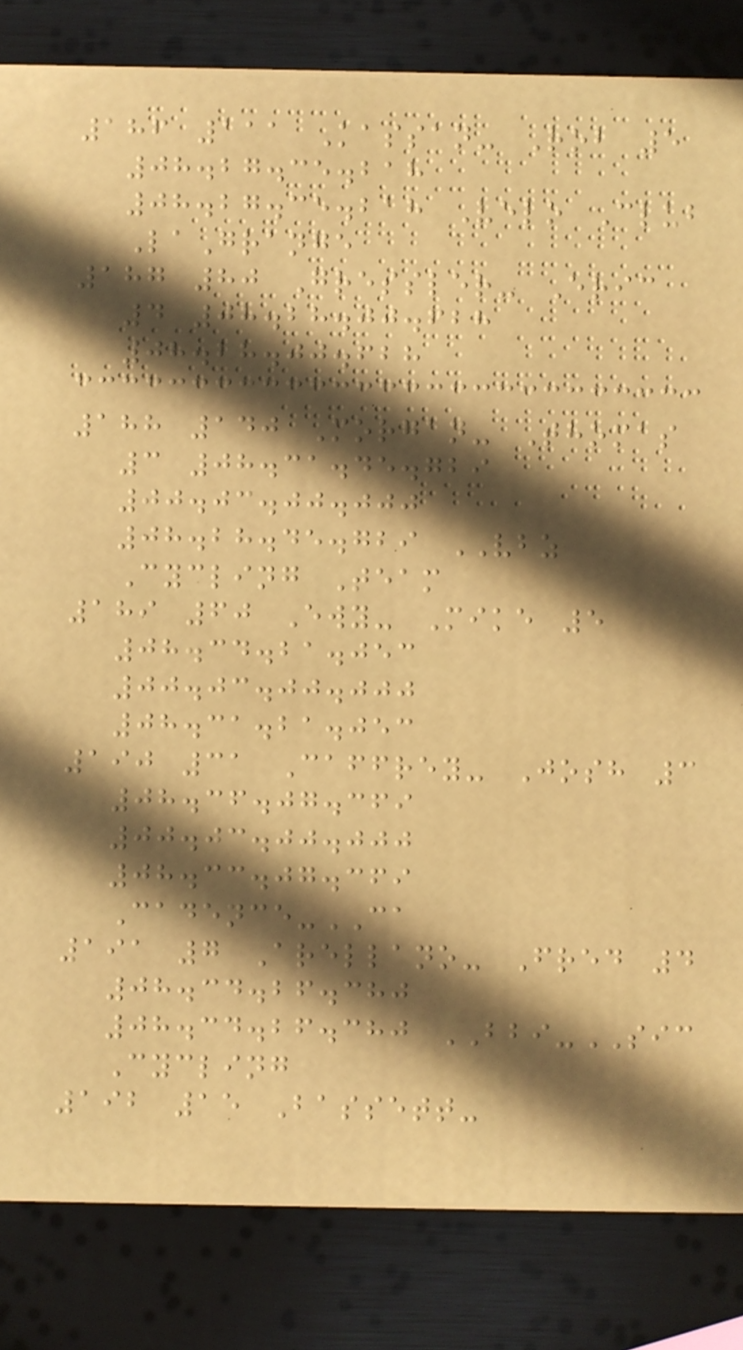186 111 Kassan- Rob 5
08.27.35.218
08.27.35.218 Velo Club
LaGrange
187 80 Gressler- Eric
4 08.28.00.628
08.28.00.628
188 140 Morgan- Thomas
3 08.31.45.729
00.03.00.000
08.28.45.729 VBZ
Cycling Team
189 60 Ewy- Mike 5
08.34.21.053
00.03.00.000
08.31.21.053
190 31 Caffrey- Josh 3
08.36.07.369
00.03.00.000
08.33.07.369
Cadence-CA
191 7 Arellano- Fred 4
08.34.26.380
08.34.26.380 BBI-SIC
Cycling
192 15 Bassett-
